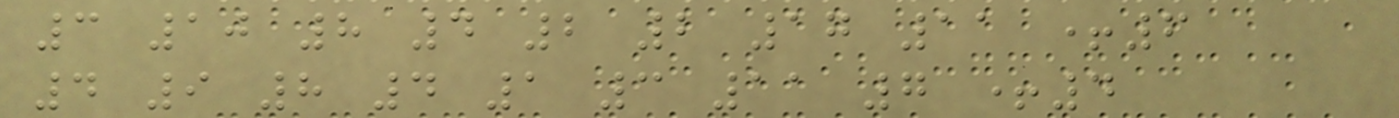3 10 8 4 2 2 17 11 +6
4 9 8 4 1 3 11 7 +4
